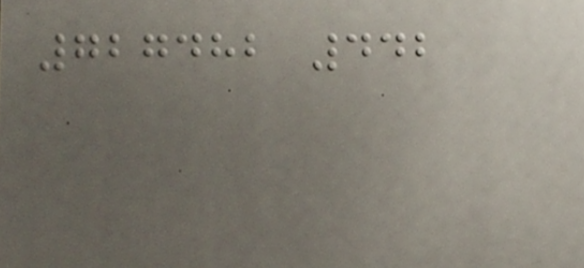727482 442
